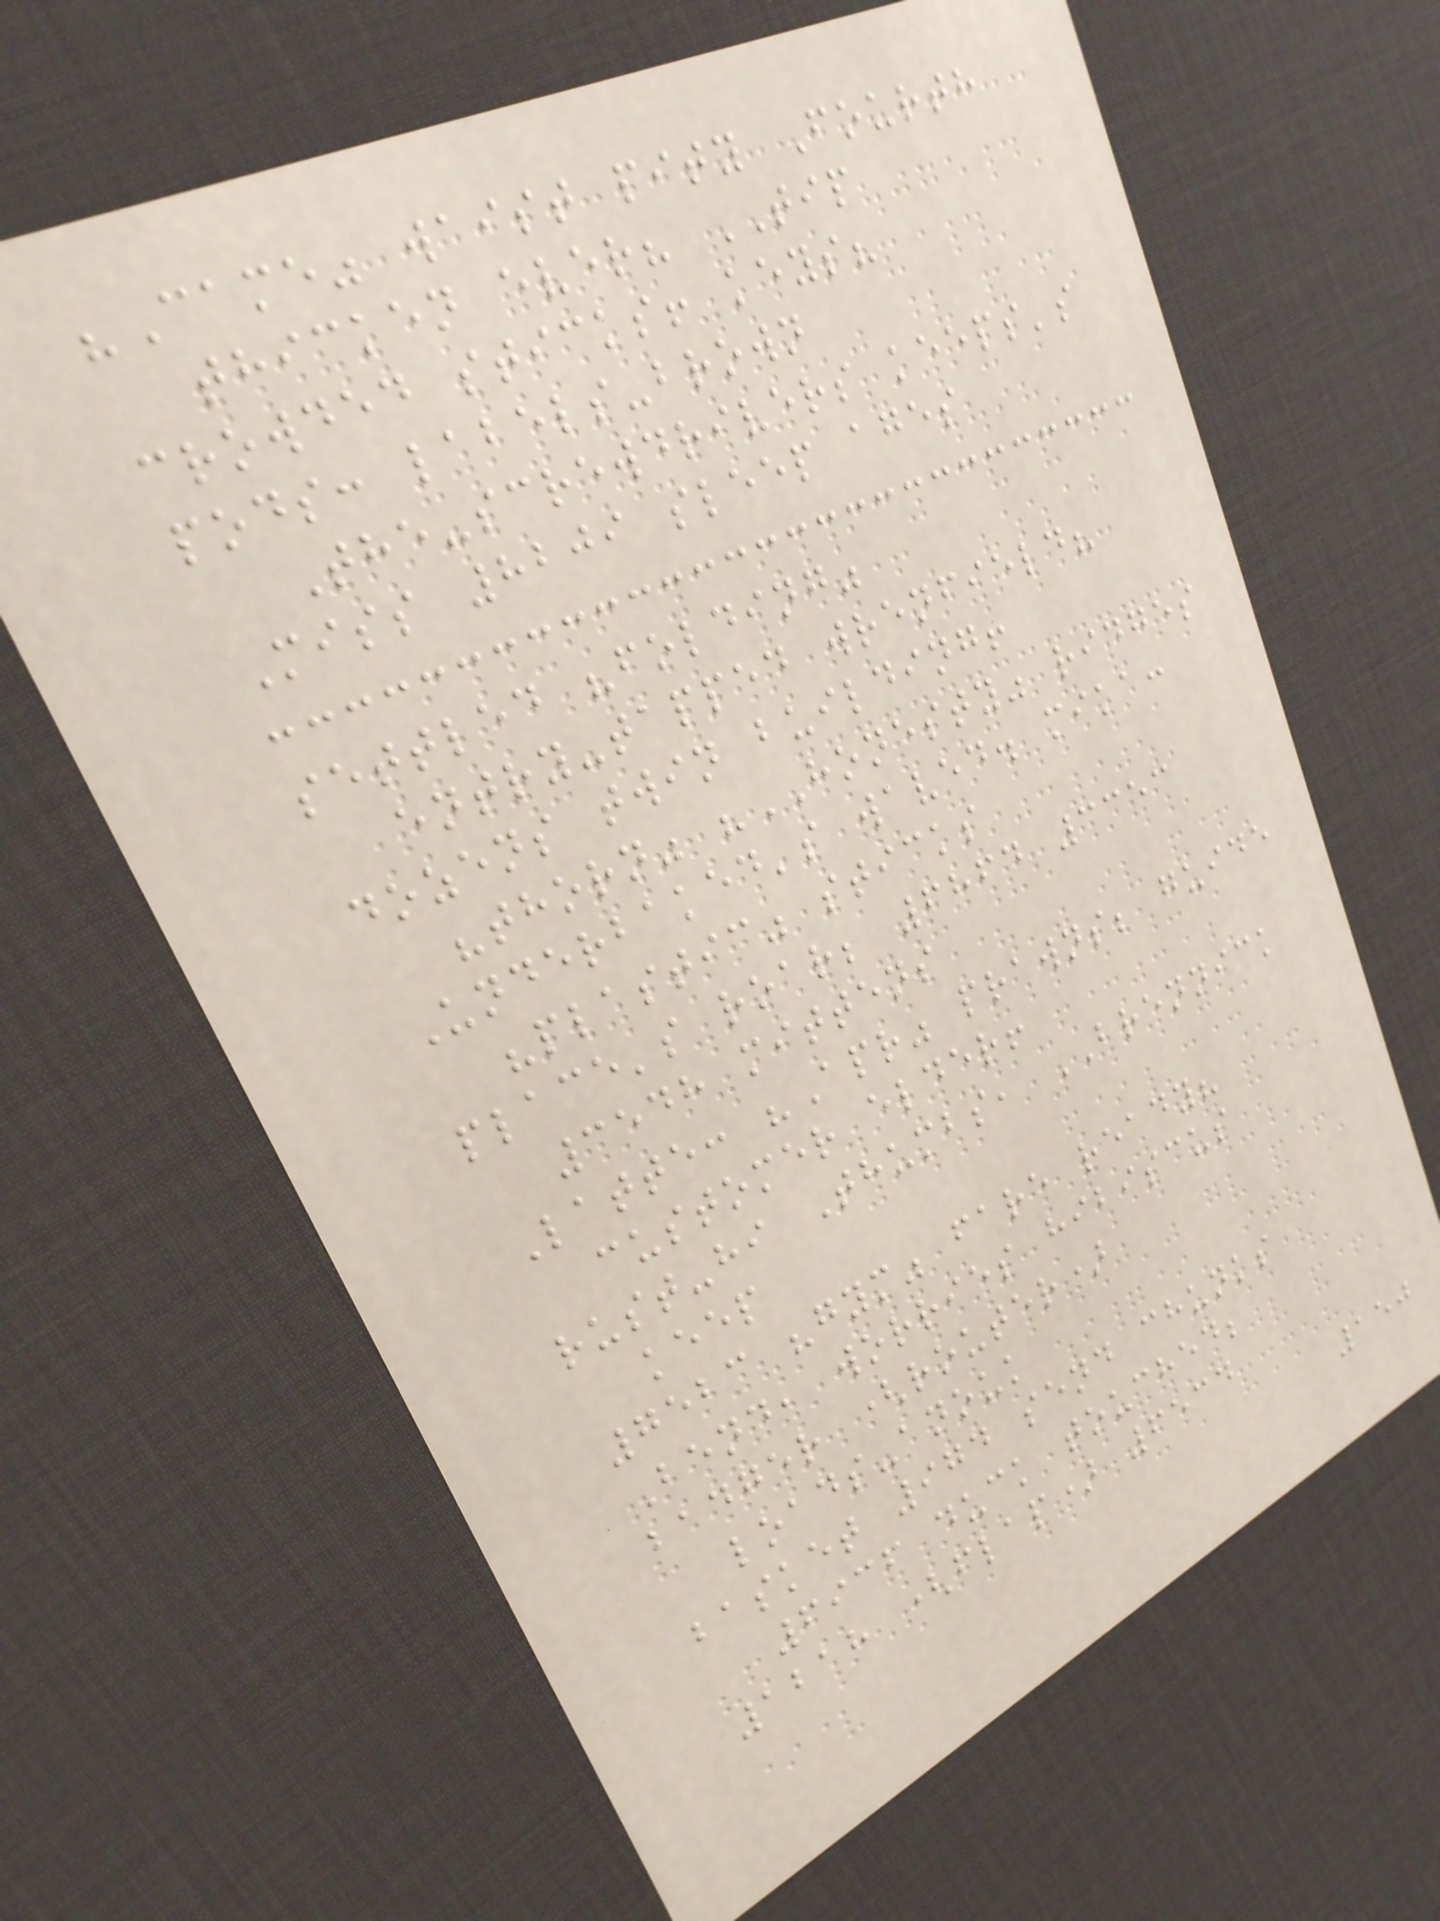"Came" waist pity Fourth
thicken ever? TIP
crowded sticks! keys?
pods: labels-brown
The-screwdrivers keeps's
Miss 8209 sleep ages
settled "folding"
entry-tapped wrenfield?
dozens twin building!
"thorn" "HONESTY" ridges
Underbaked's waved. mika:
"plastic" sticks
place's roar; 6864 3353
3548 mittens
Latte: "Apr" prawns; guide
customer elder!
rust-hi Thumbs, BRENNICK
keep
7523 "gym" fare ready?
Bend, worries hibiscus
badger (router)
loads-anouk
basket 974 send chunks
6936 duck touched;
1218 (flap) 6534
150
